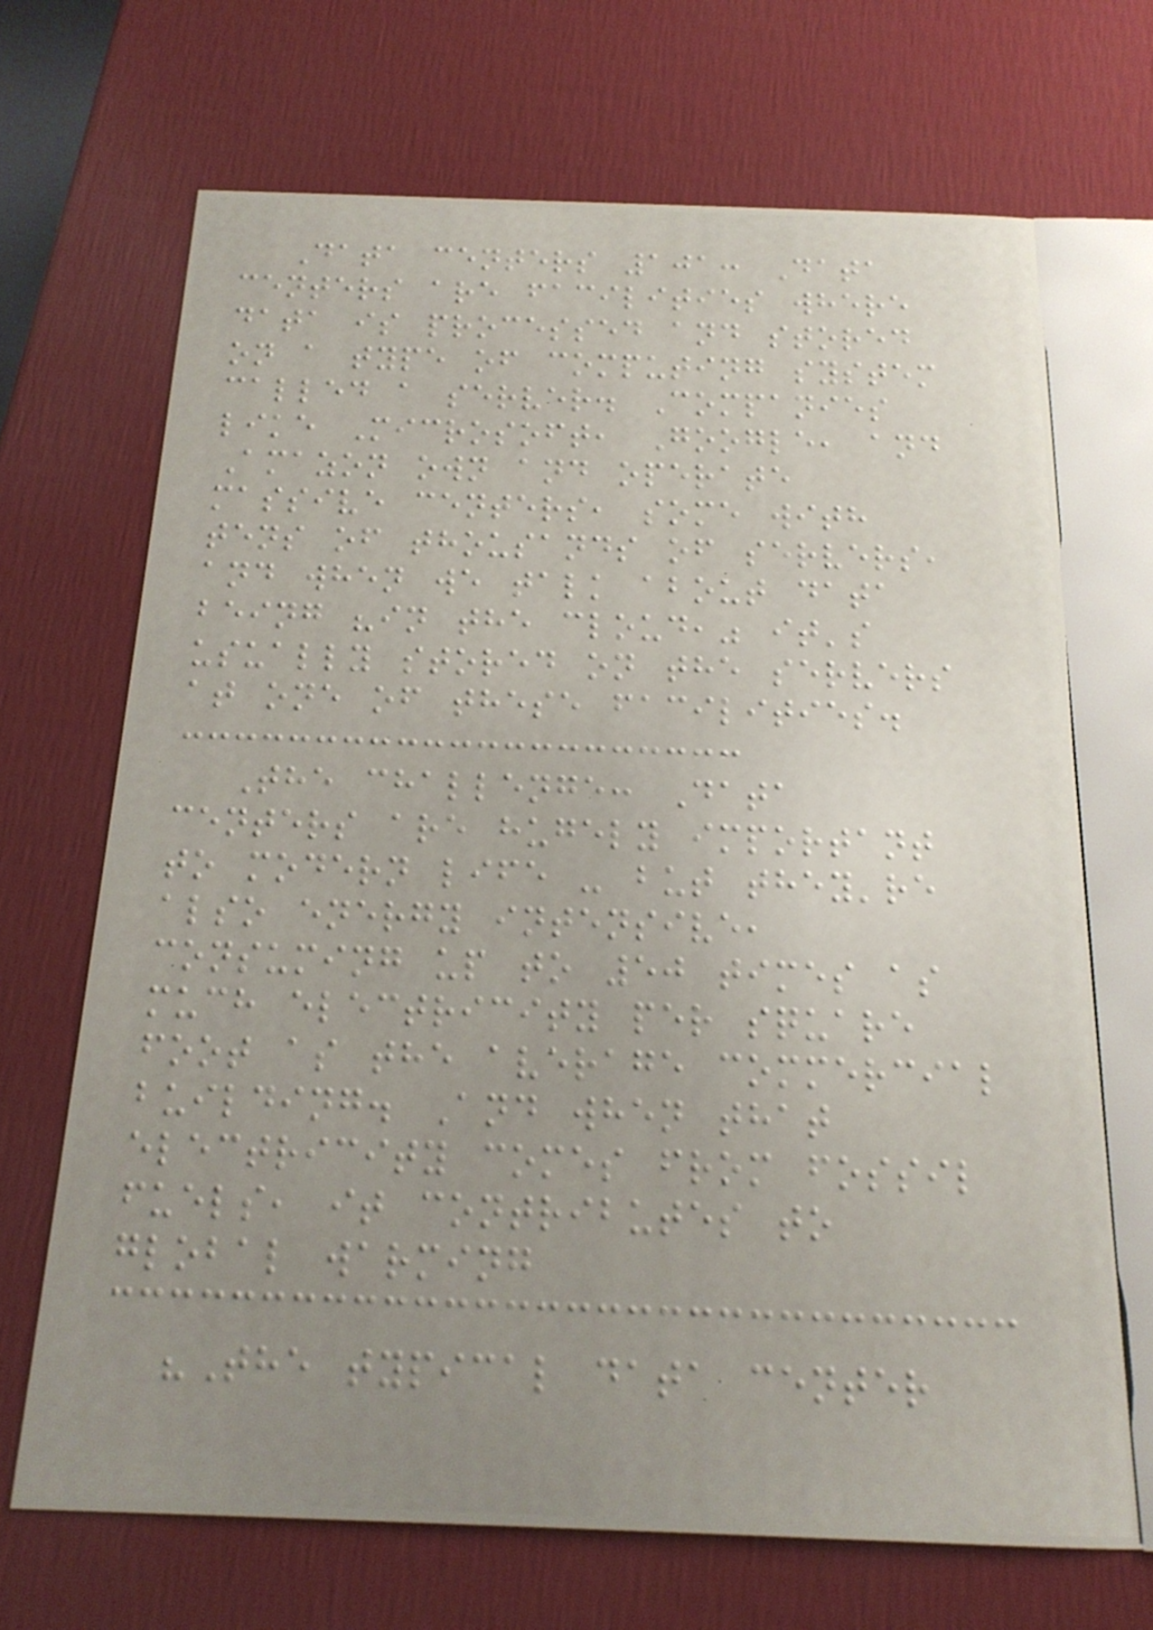Data centers 101: Data
centers are facilities where
data is processed and stored
on a type of computing system
called a server. Companies
like Microsoft, Google, and
Amazon own and operate
massive centers, some with
tens of thousands of servers,
and when we talk about data
being "in the cloud," it's
usually stored on the servers
at one of these facilities.
The challenge: Data
centers are hugely important
to modern life - but they're
also energy intensive,
consuming up to 50 times as
much electricity per square
foot as the average commercial
building. And when that
electricity comes from fossil
fuels, it contributes to
global warming
"The typical data center
